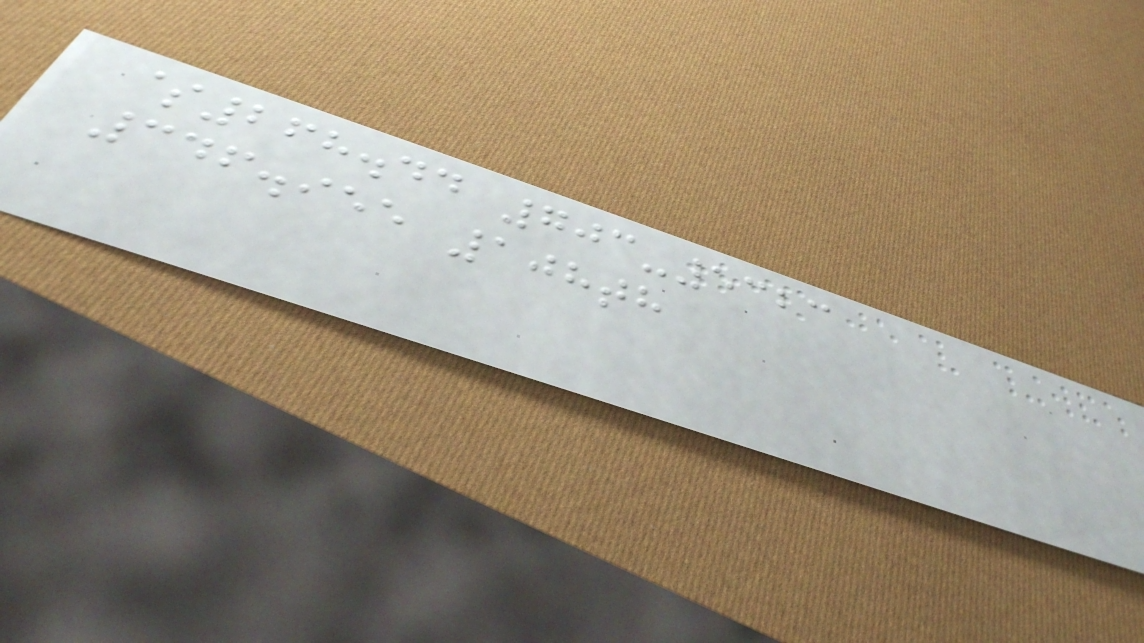$268.44 703-5323
346.955 108th
